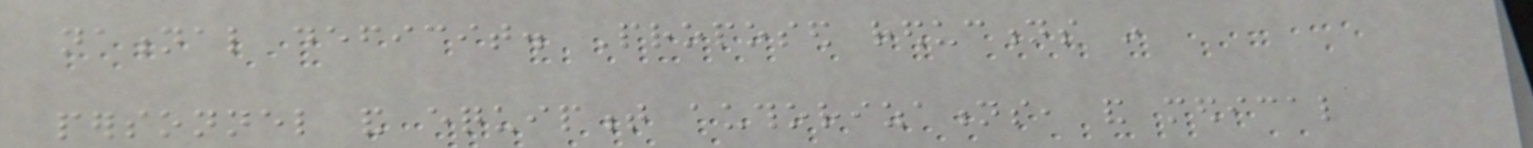national deficit. Proposed reductions in
personnel and equipment authorizations, and medical
